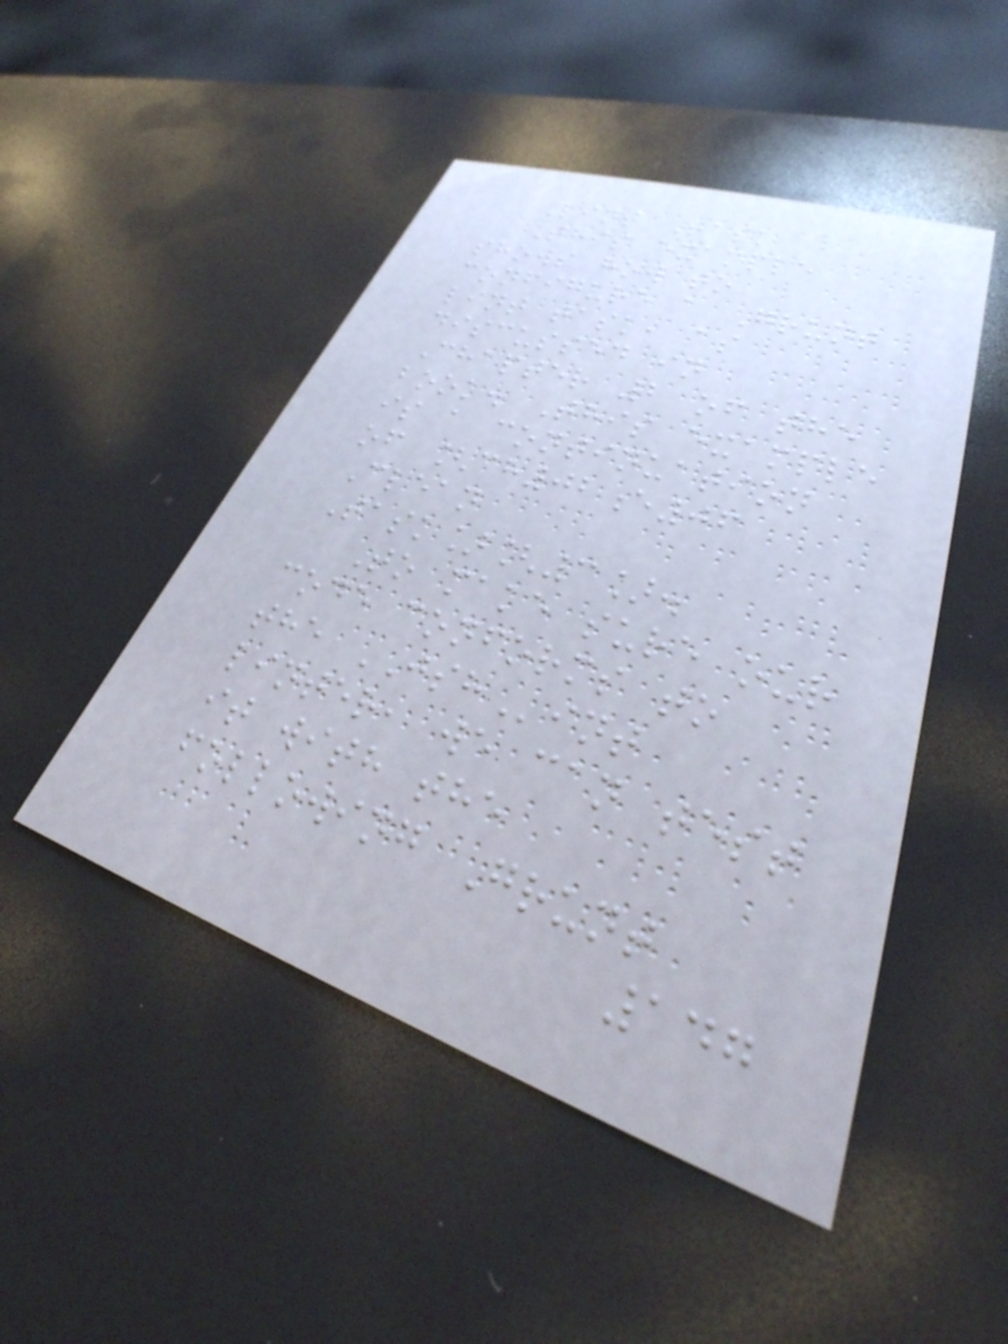Lint Task
This example
shows how to
configure a Grunt
lint task, as
discussed in
Chapter 2 of the
book. This example
is a continuation
of [ch02e06
Clean
Task][3].
To make sure our
code conforms to
the JSHint
linter, we can test
it with the
following Grunt
147
